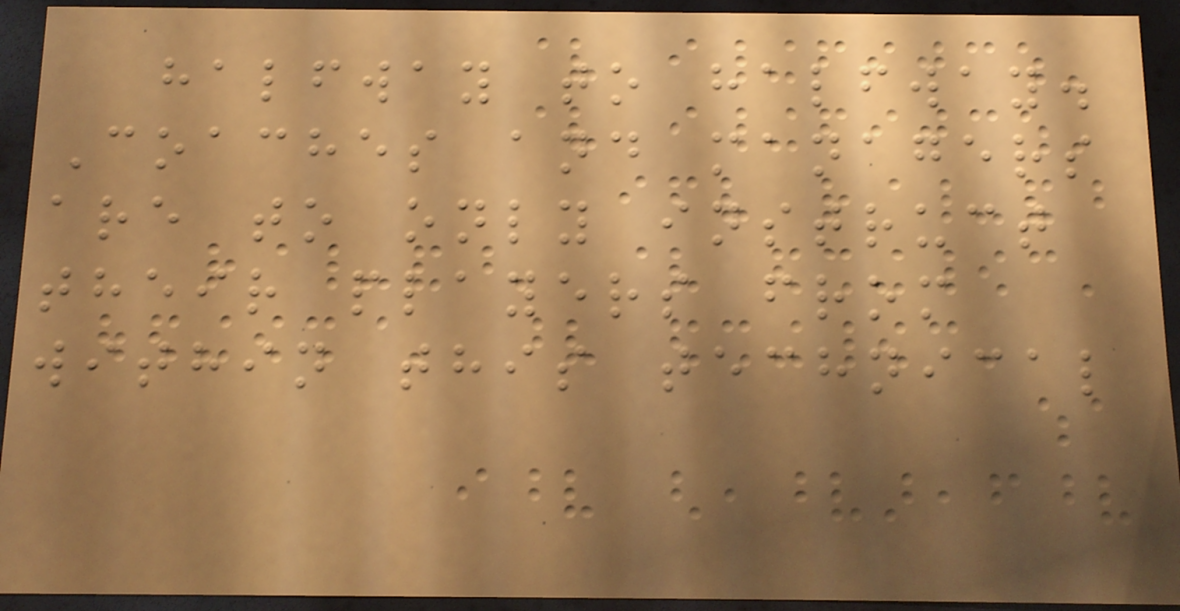halfway to halfway.
Coaches and managers
are to only instruct
their players from
within this technical
